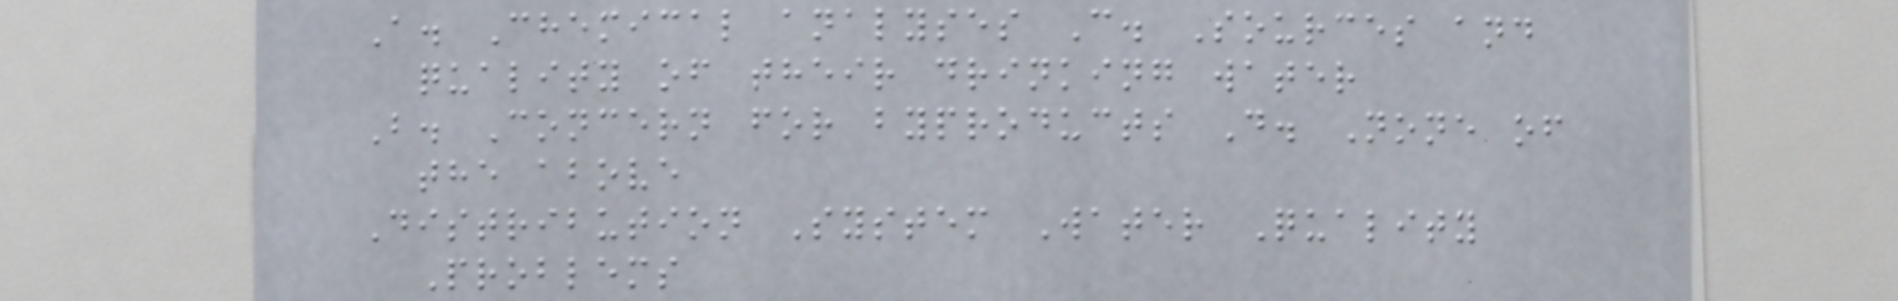A. Chemical analyses C. Sources and
quality of their drinking water
B. Concern for byproducts D. None of
the above
Distribution System Water Quality
Problems
